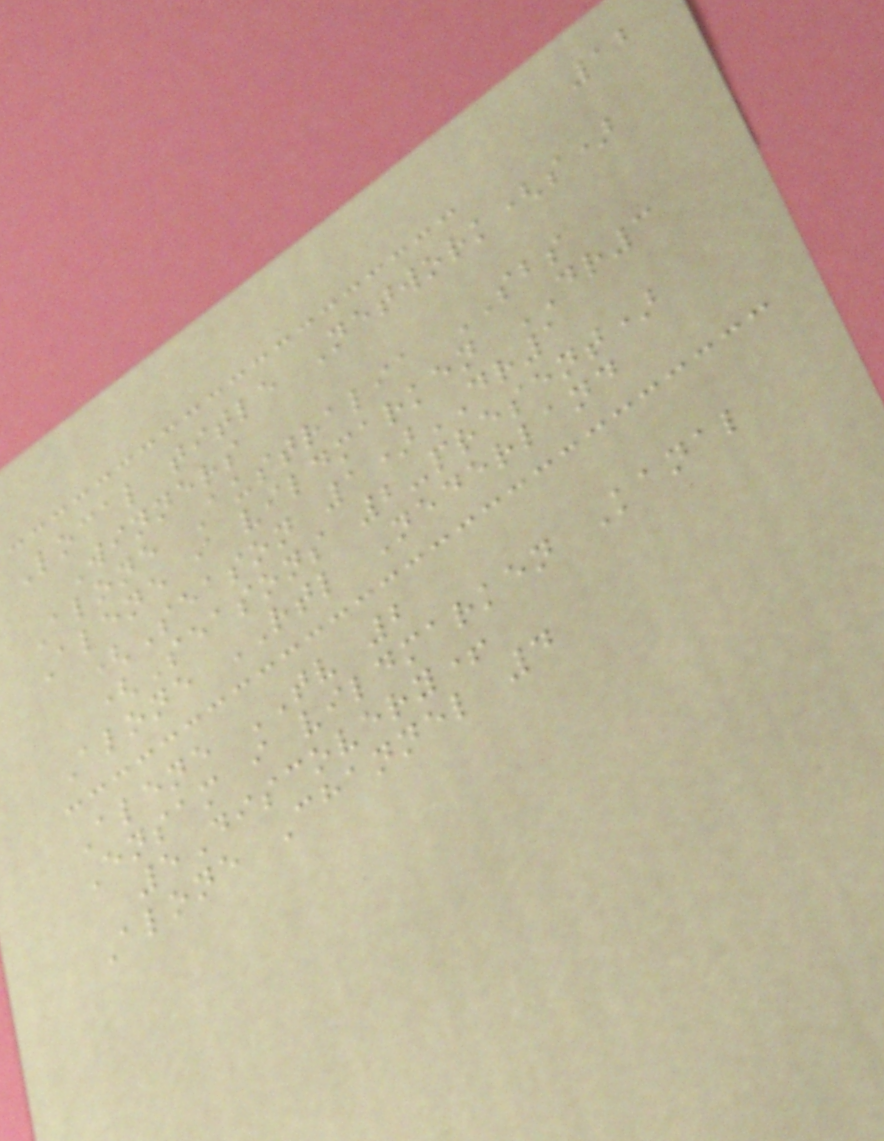12
Local title Network(s)
Winners
Alone Australia SBS
Alene i vildmarken DR3
(Season 1)DR1
(Seasons 2-present)
Alone RTL Nederland
Alene TV 2
Ensam i vildmarken Kanal
5Discovery+
Alone Channel 4
